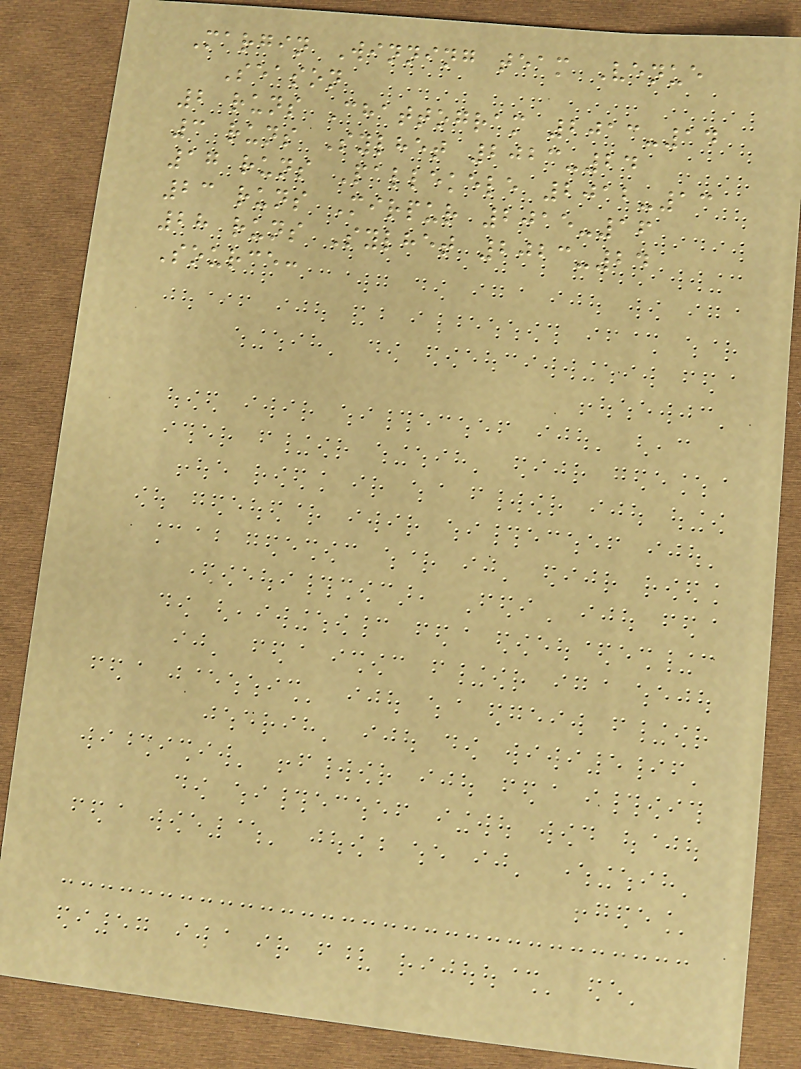Margin Winning team Venue
Season
2 runs Chattogram 2013-14
3 runs Sylhet 2023-24
17 runs Pallekele 2012-13
23 runs Mirpur 2015-16
28 runs Sylhet 2023-24
Source:
